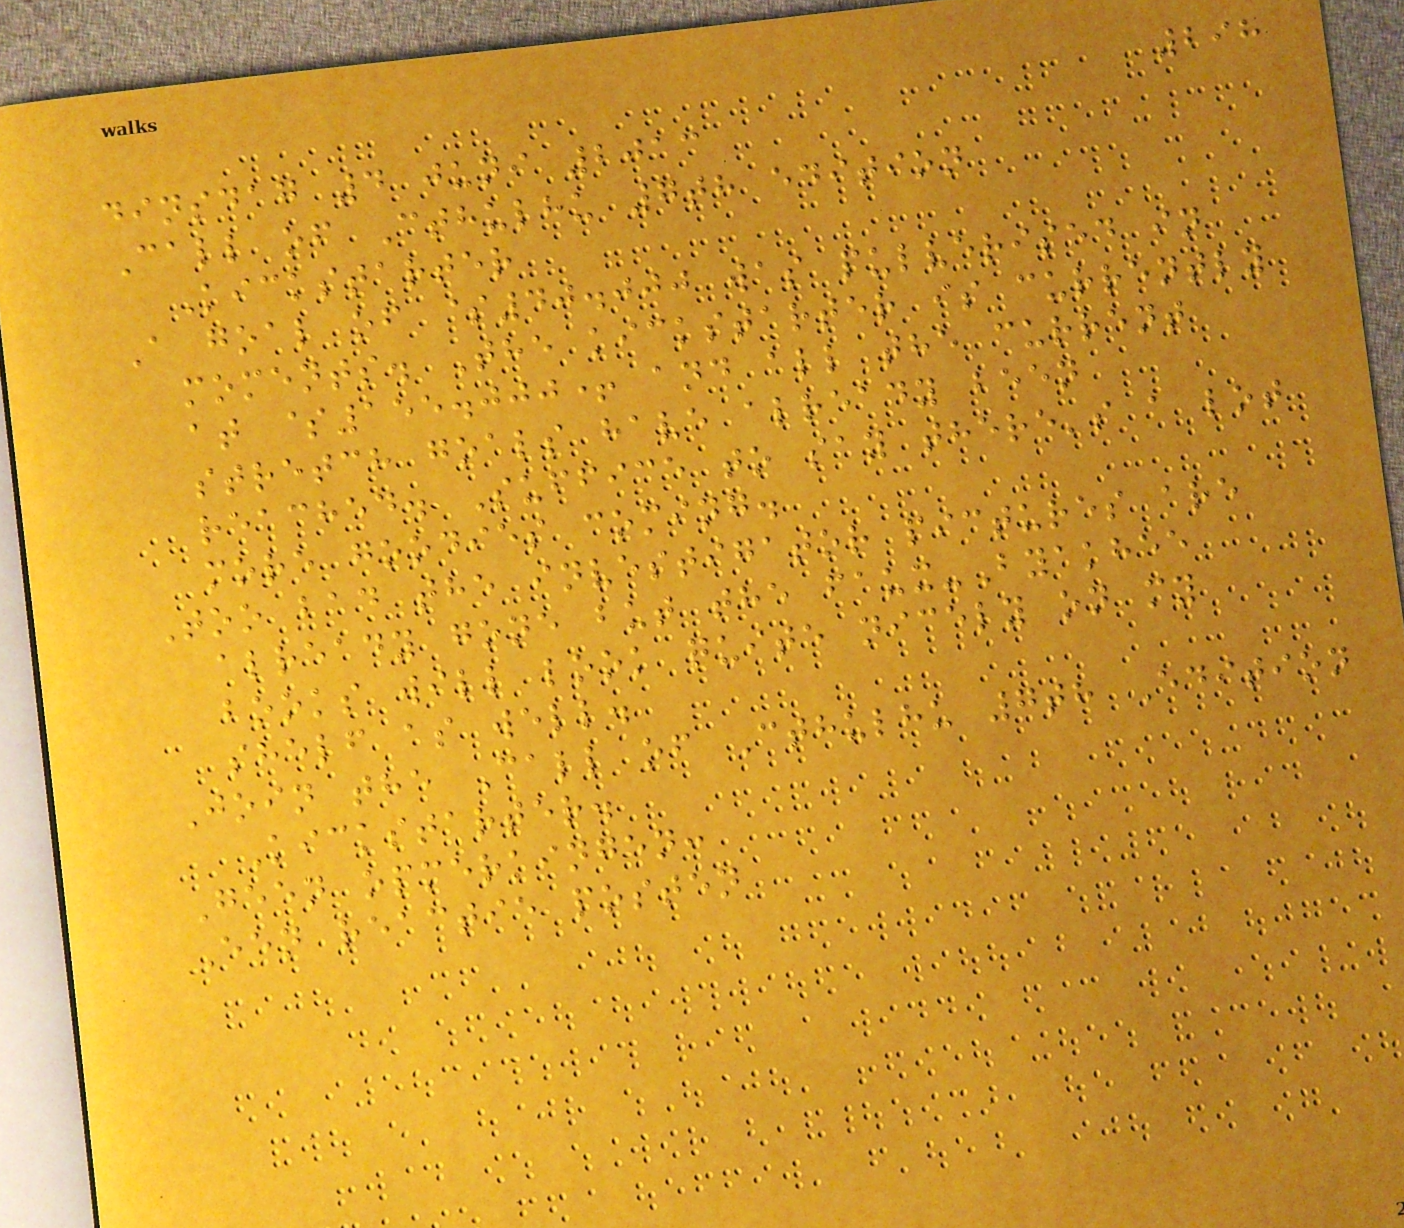298
dinsdag 4 juni 2013
Call of Cthulhu 7th edition
Kickstarter
A goal of $40.000 was pulverised in
moments. The kickstarter is currently
at $155.000+ and all the current
stretch goals have already been
reached. Suffice to say there's a lot
more goodies coming.
Too bad the investigator pictures are
already gone but the faux-Byakhee
books will look quite nicely on my
shelf as well.
Join the Call of Cthulhu 7th Edition
Kickstarter.
Geen opmerkingen:
Een reactie posten
